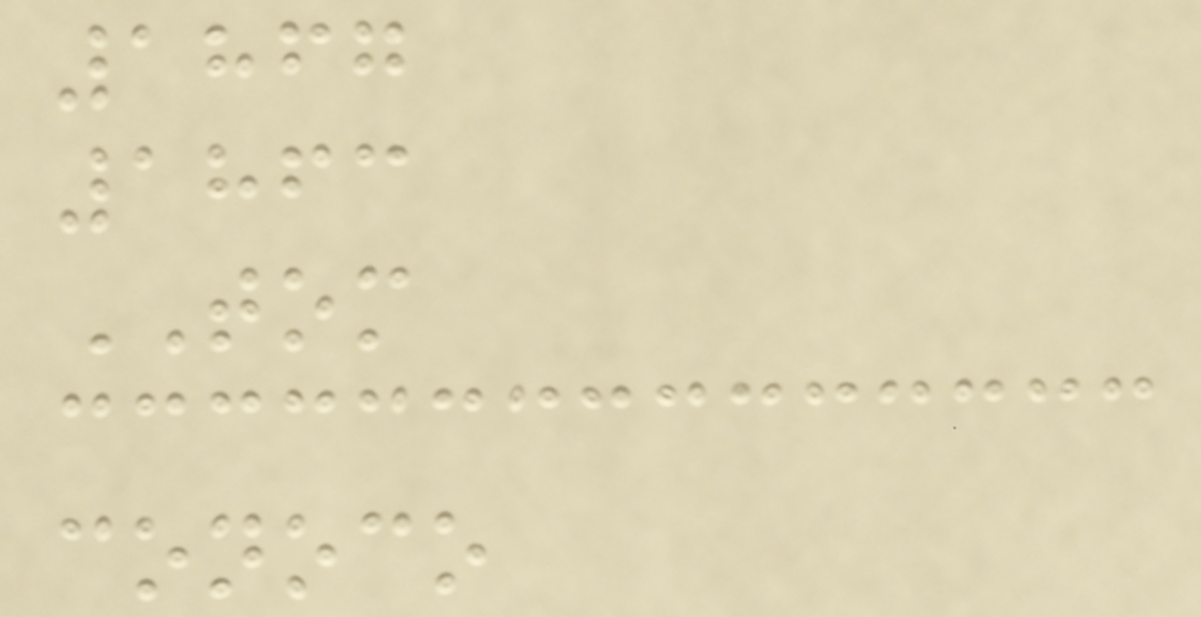1867
1863
TOM
conoco
